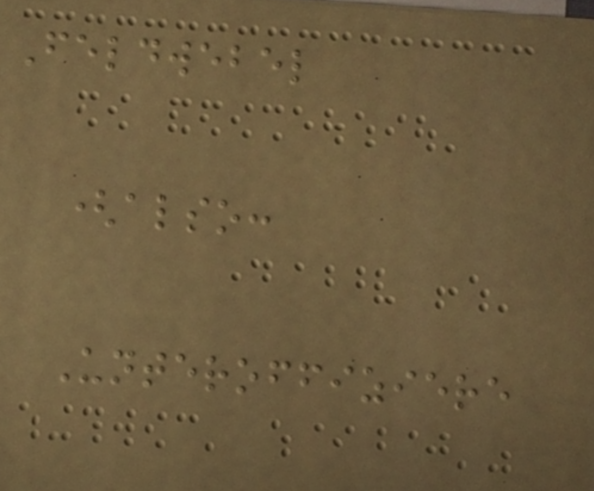Feldwebel
(also:
Unteroffiziere
